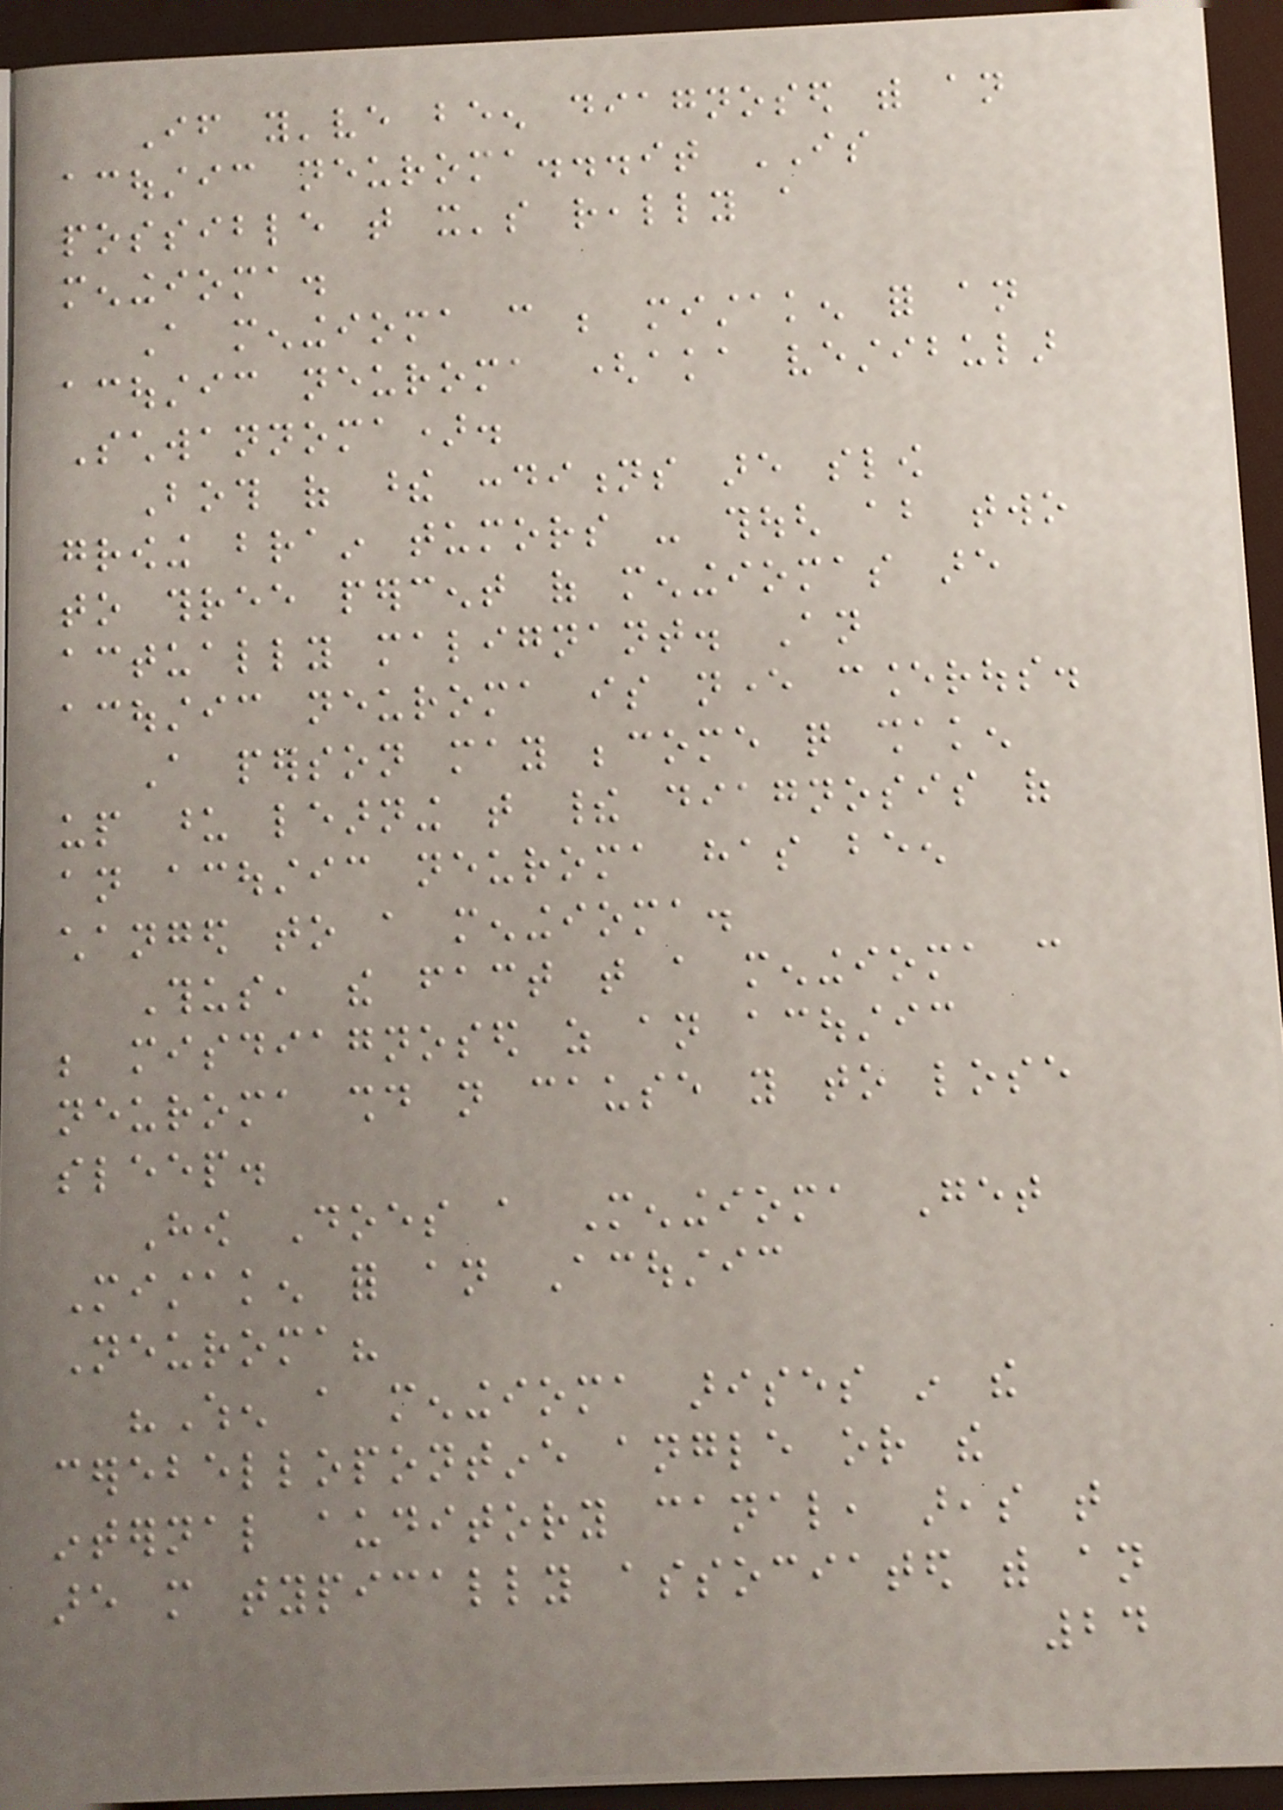If you've been diagnosed with an
acoustic neuroma...it IS
possible that it's really a
meningioma.
A meningioma can be mistaken for an
acoustic neuroma (aka vestibular
Schwannoma).
Both of these conditions are slow
growing brain tumors - though about two
to three percent of meningiomas are
actually malignant. An
acoustic neuroma is never cancerous.
A person may become quite shaken
up upon learning that their diagnosis of
an acoustic neuroma has been
changed to a meningioma.
Thus, the fact that a meningioma can
be misdiagnosed as an acoustic
neuroma should not cause you to lose
sleep.
How Does a Meningioma Get
Mistaken for an Acoustic
Neuroma?
"When a meningioma arises in the
cerebellopontine angle or the
internal auditory canal, areas that
are more typically associated with an
24
